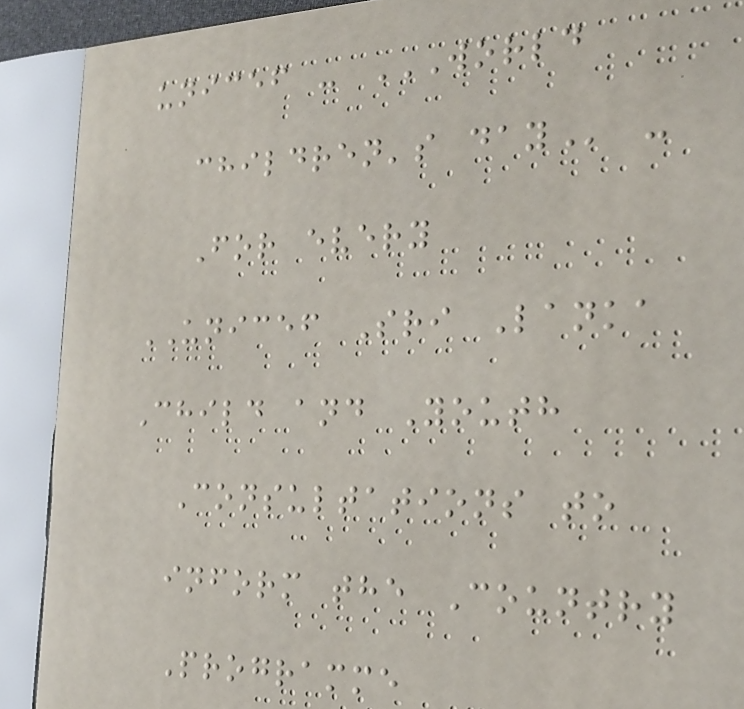unicef - WORLD
CHILDREN'S DAY -
For every
UNICEF Sri Lanka
Child and Youth
Consultations to
inform the Country
Programme
